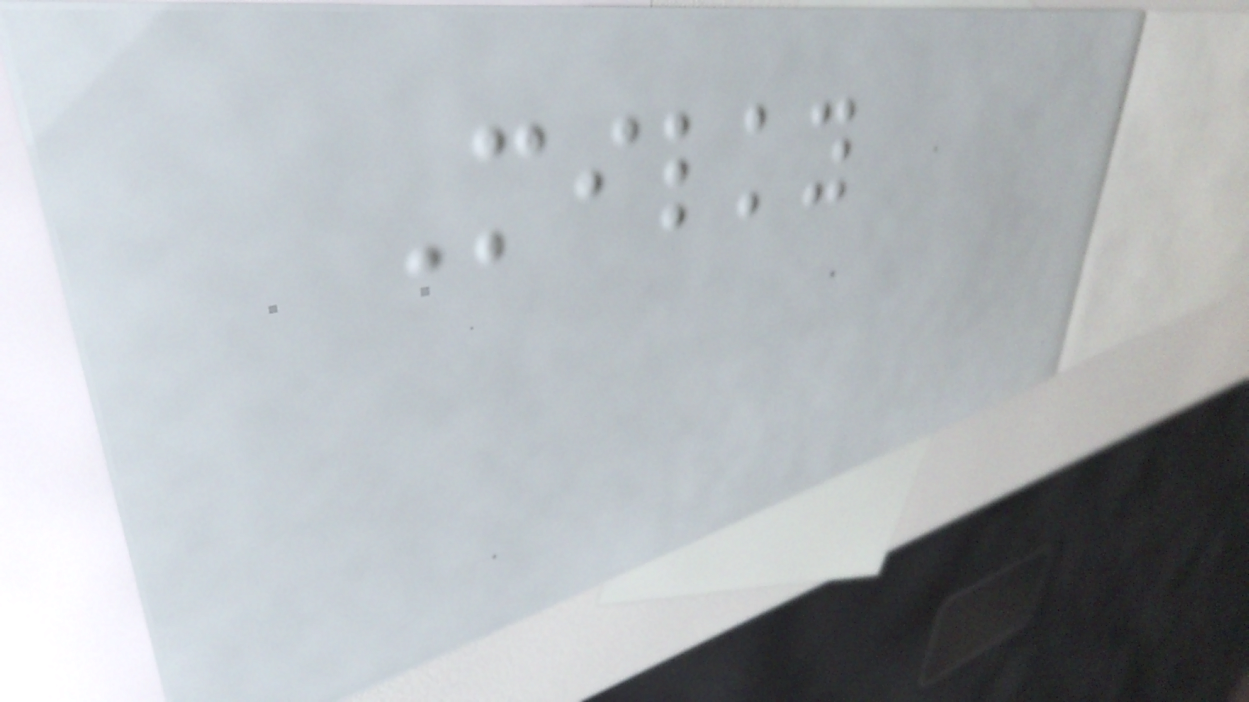Milky
